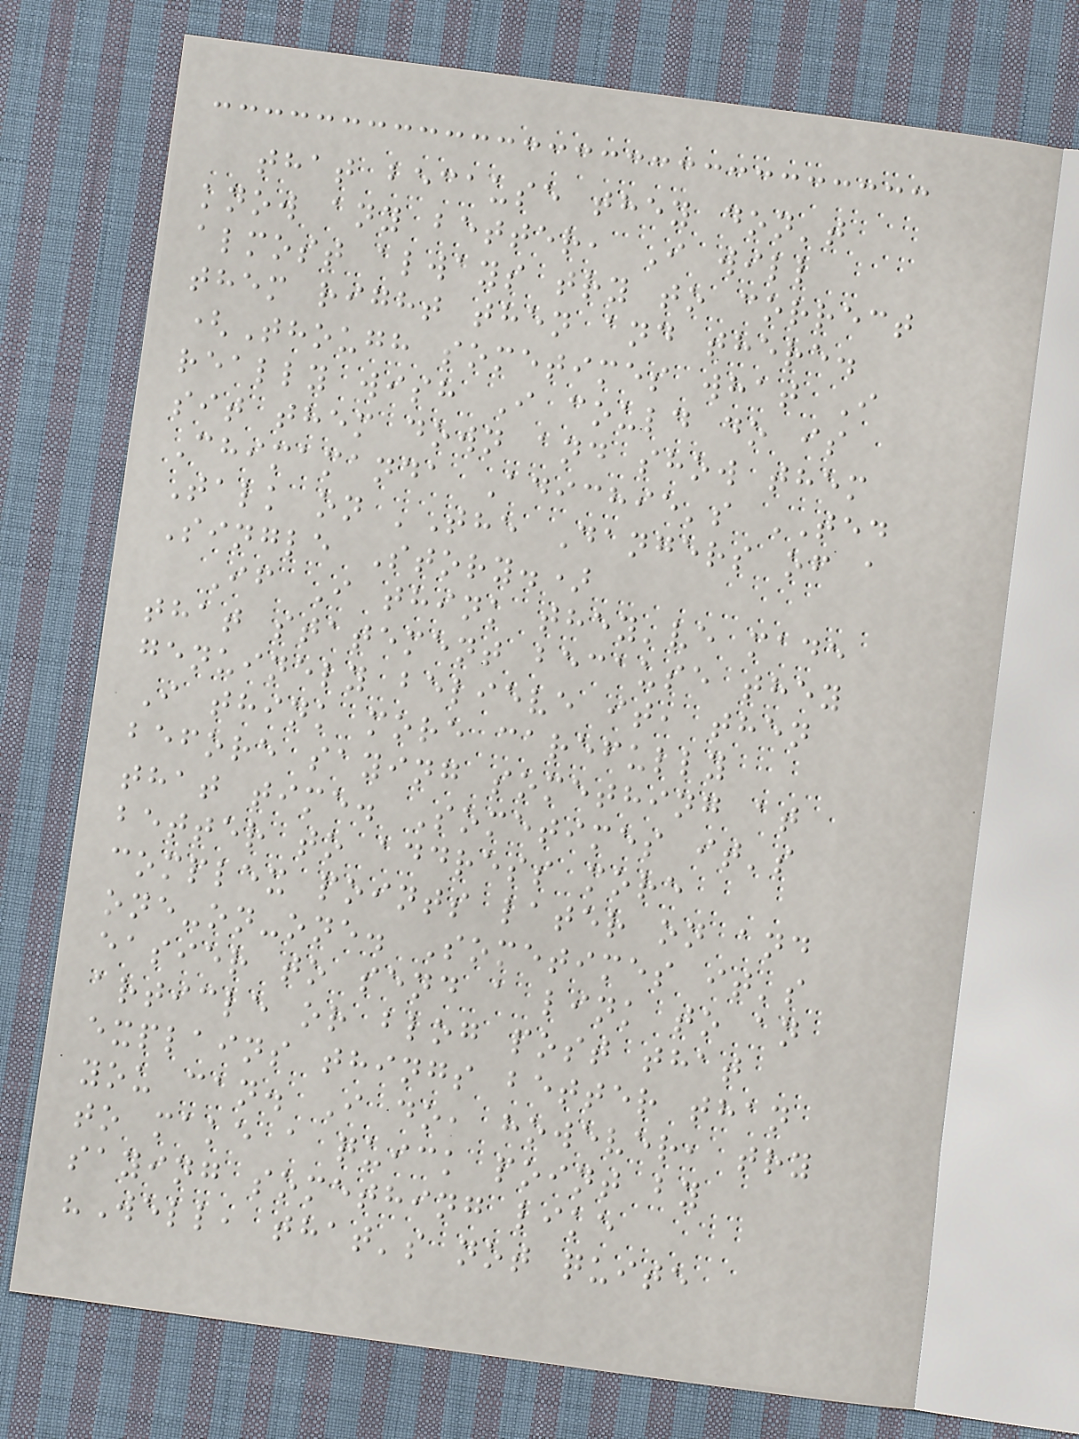that because they don't
know any better, I will
almost always try to correct
them right then and there.
(Though sometimes what I
really wish I could do is
sit them down and show them
Chimamanda Adichie's TED
Talk on 'The Dangers of a
Single Story.)
If I think they've made
that statement because they
genuinely believe it, then
I think more carefully
before saying something at
that time. Sometimes it's
better to address more
complex points later on and
one-on-one. Sometimes it's
easier to send a link to an
article or blog post that
explains things better than
you can. I do, however, try
to make a quick point by
saying something like
"Well, that's not quite
